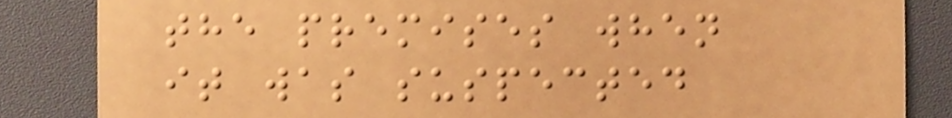the premises when
it was suspected
